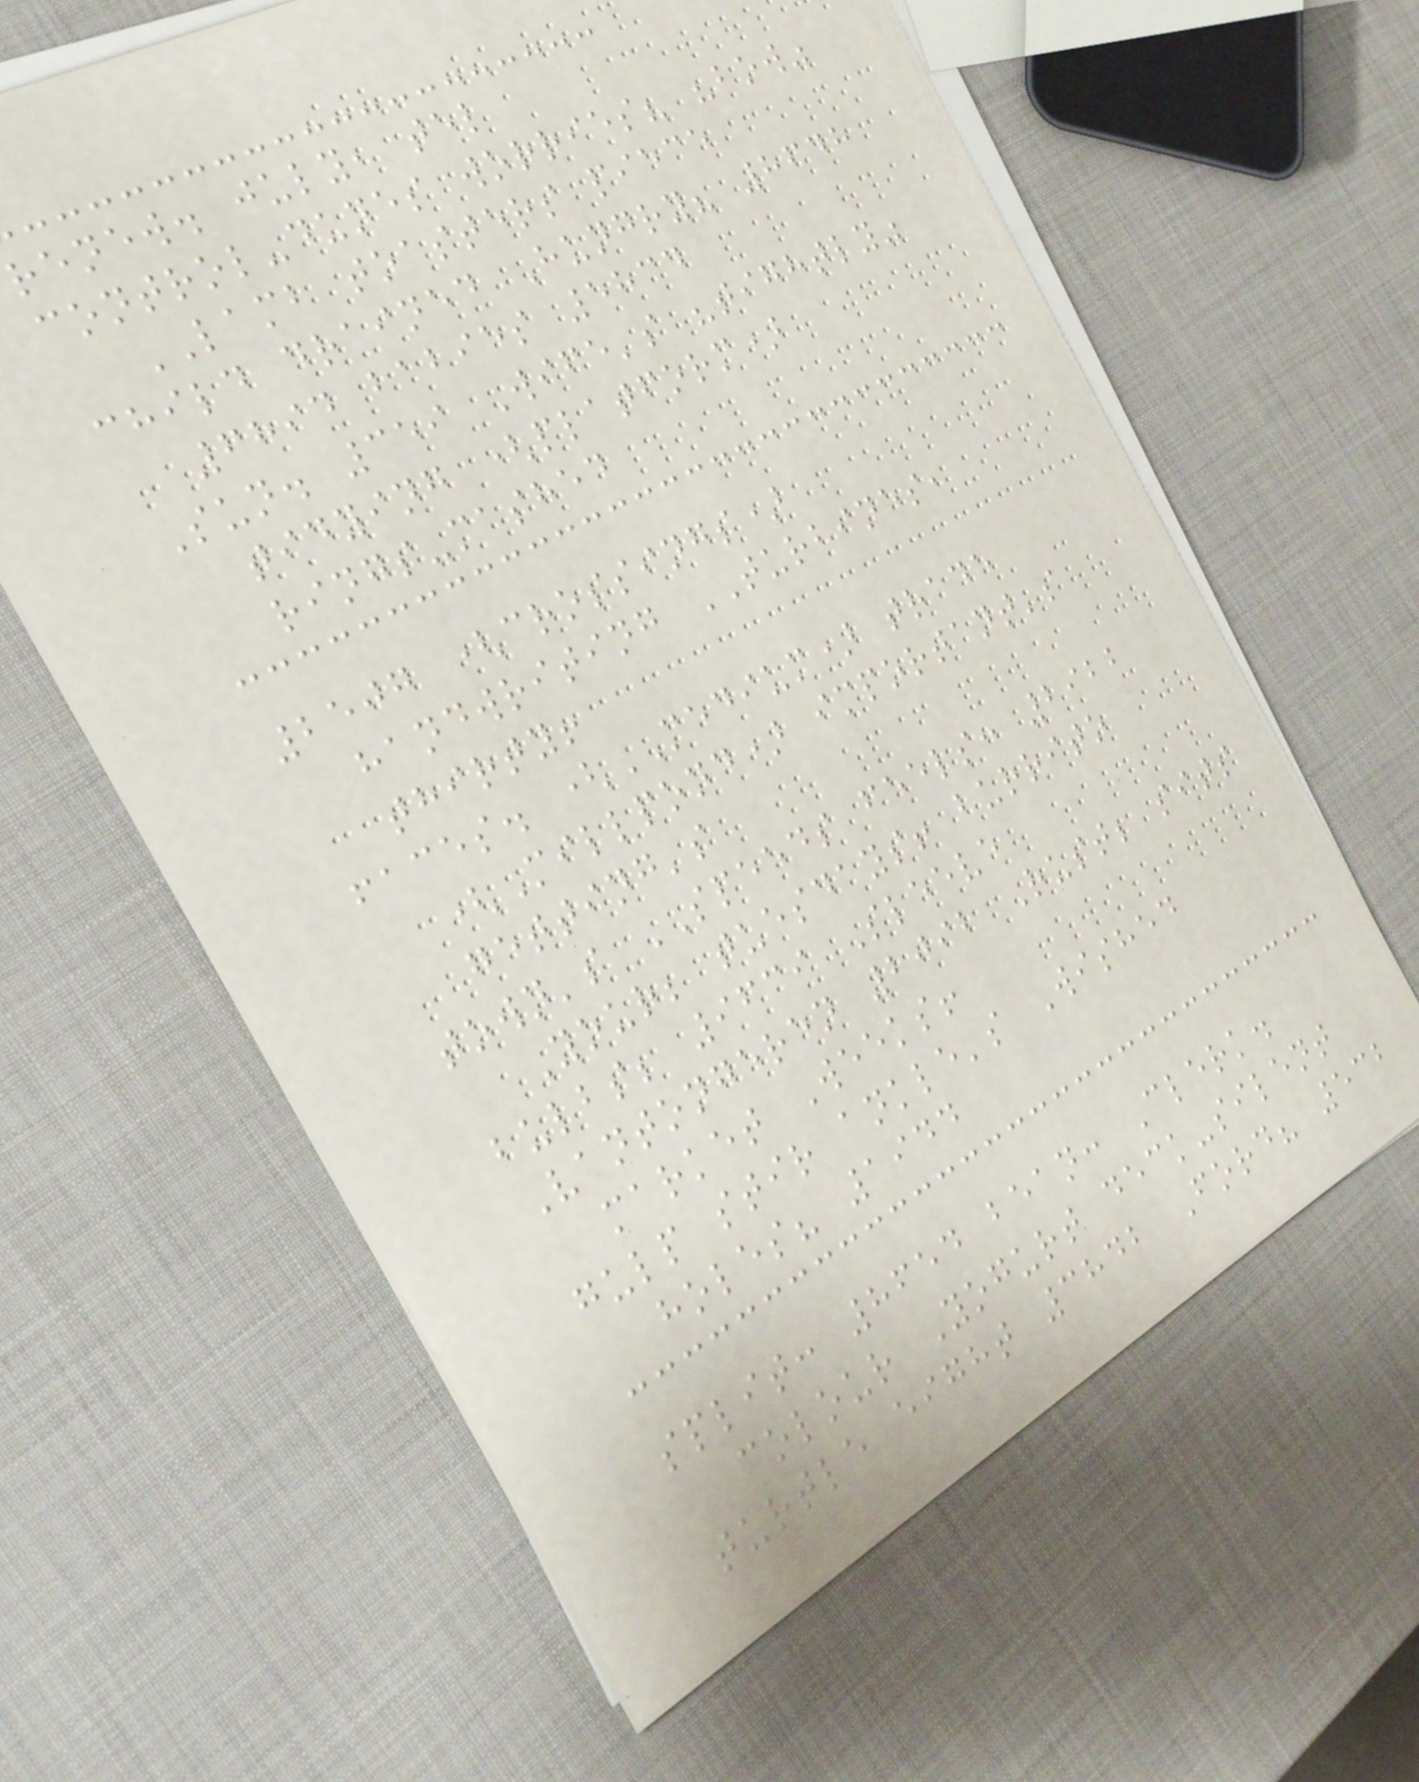renew. july, tel
control-dunes worries? "bow"
LAMB toasters piece
child drained Hungry? 8648
6894 babies 5834
Sun. 359 Wife's "tightly"
tidying (platform)
rings-mashed
2507 (crossings)
handwriting TURBINES,
thirty!
faces. (MEDIUM) trade
(Millpond) important's
getting's
town's SPEEDS feels: 2922
Your; tuesdays! burrito
bulbs; 9639 Sleeve
Vantongeren 2092 Rust; sits
market Weeks!
gulp stir ankle's Wished
holes? 1944
split: 8654 bean: Clerk.
colour Yogurt deck-silent
turtle eight 3842 Ford? 532
